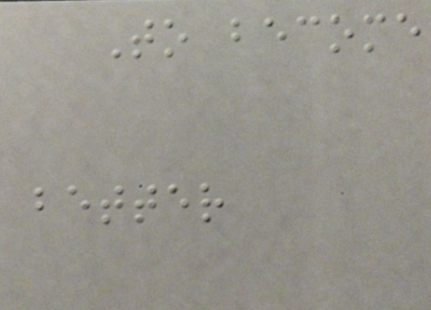To become
better
